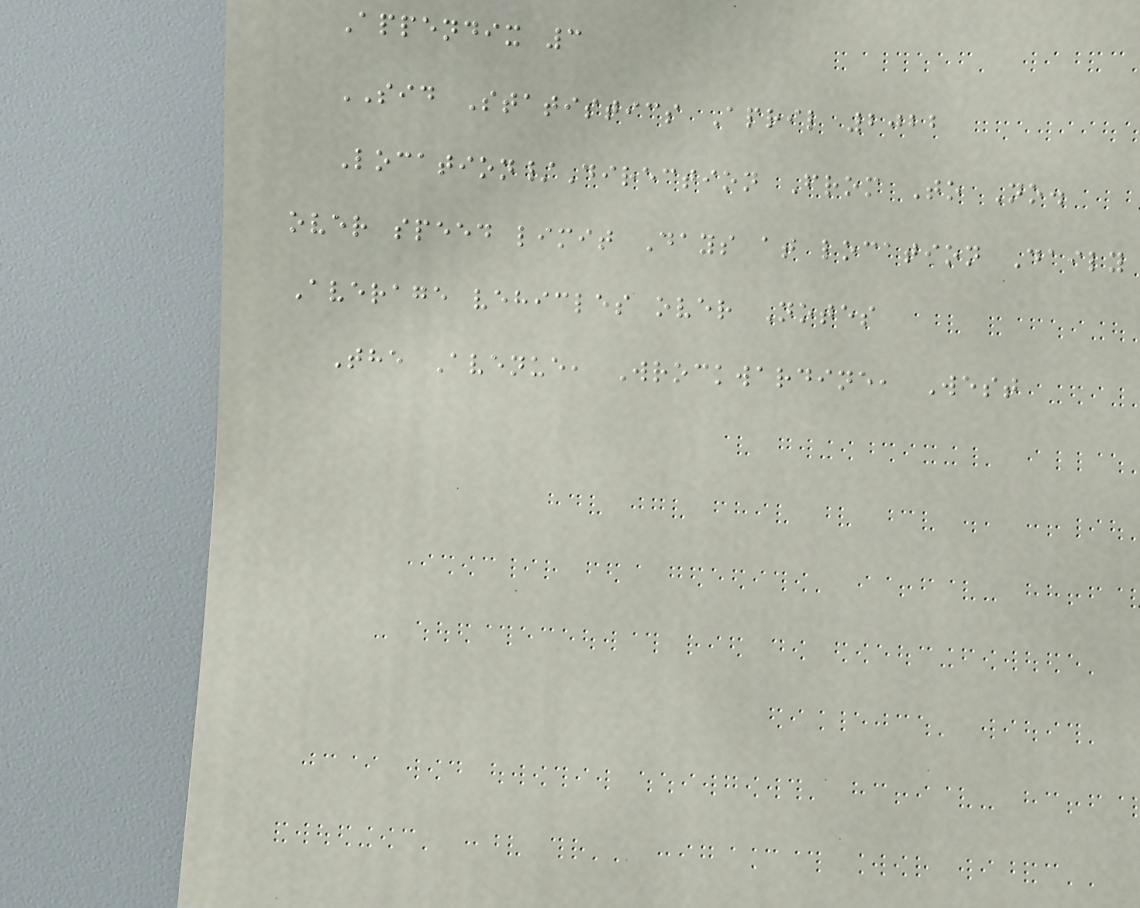Appendix 3
SID Statistics April 2022
Location/Direction From To No.
over speed limit Days at location Daily
Average vehicles over Notes
The Avenue, Wrockwardine, West
